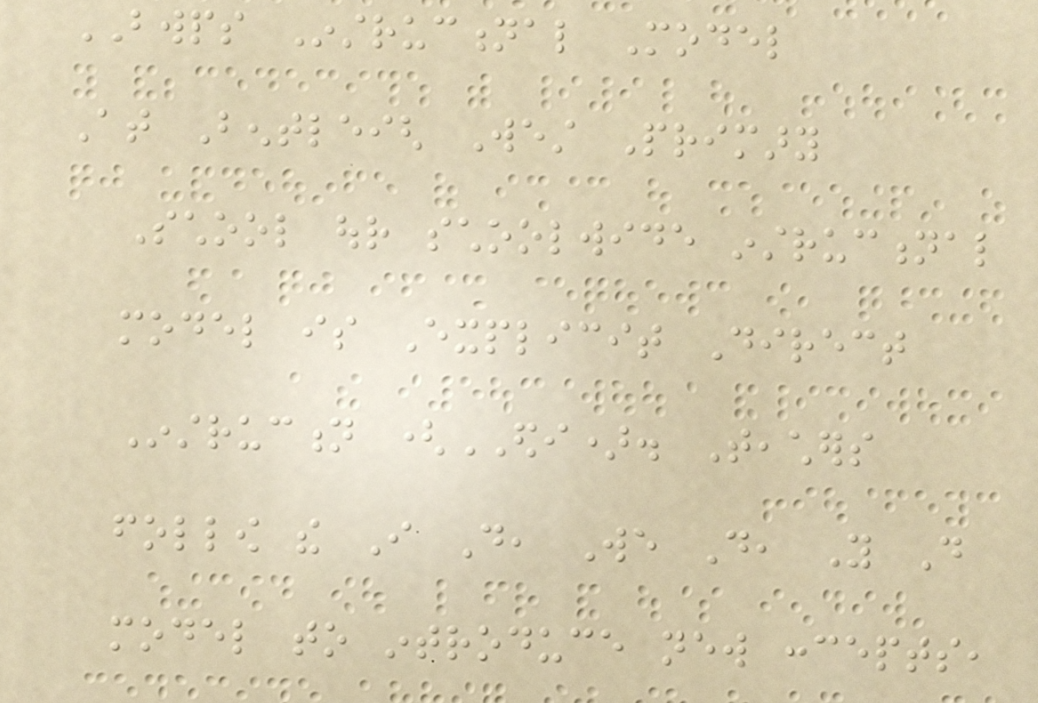BWPS Instructional Model
At Bentleigh West Primary
School our schoolwide instructional
model is Explicit Direct
Instruction (EDI). Teachers
follow the I Do, We Do, You Do
model to introduce new concepts,
